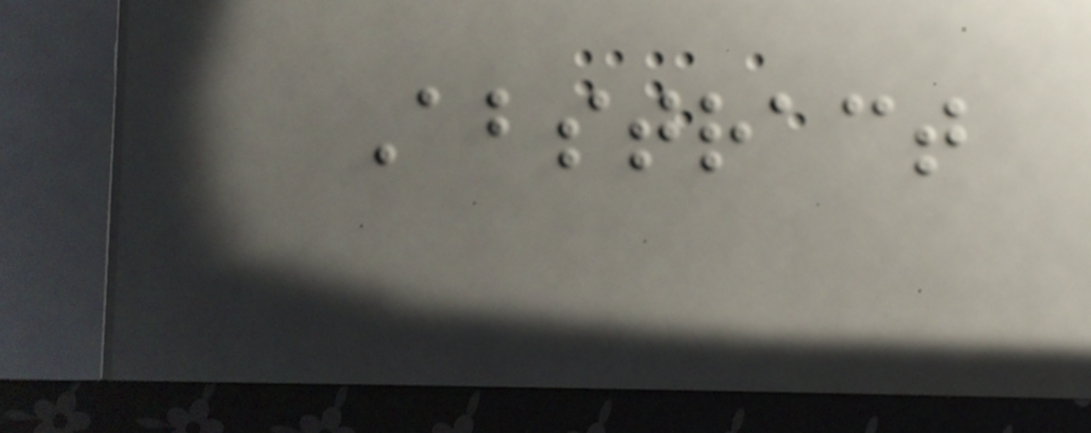Abstract
